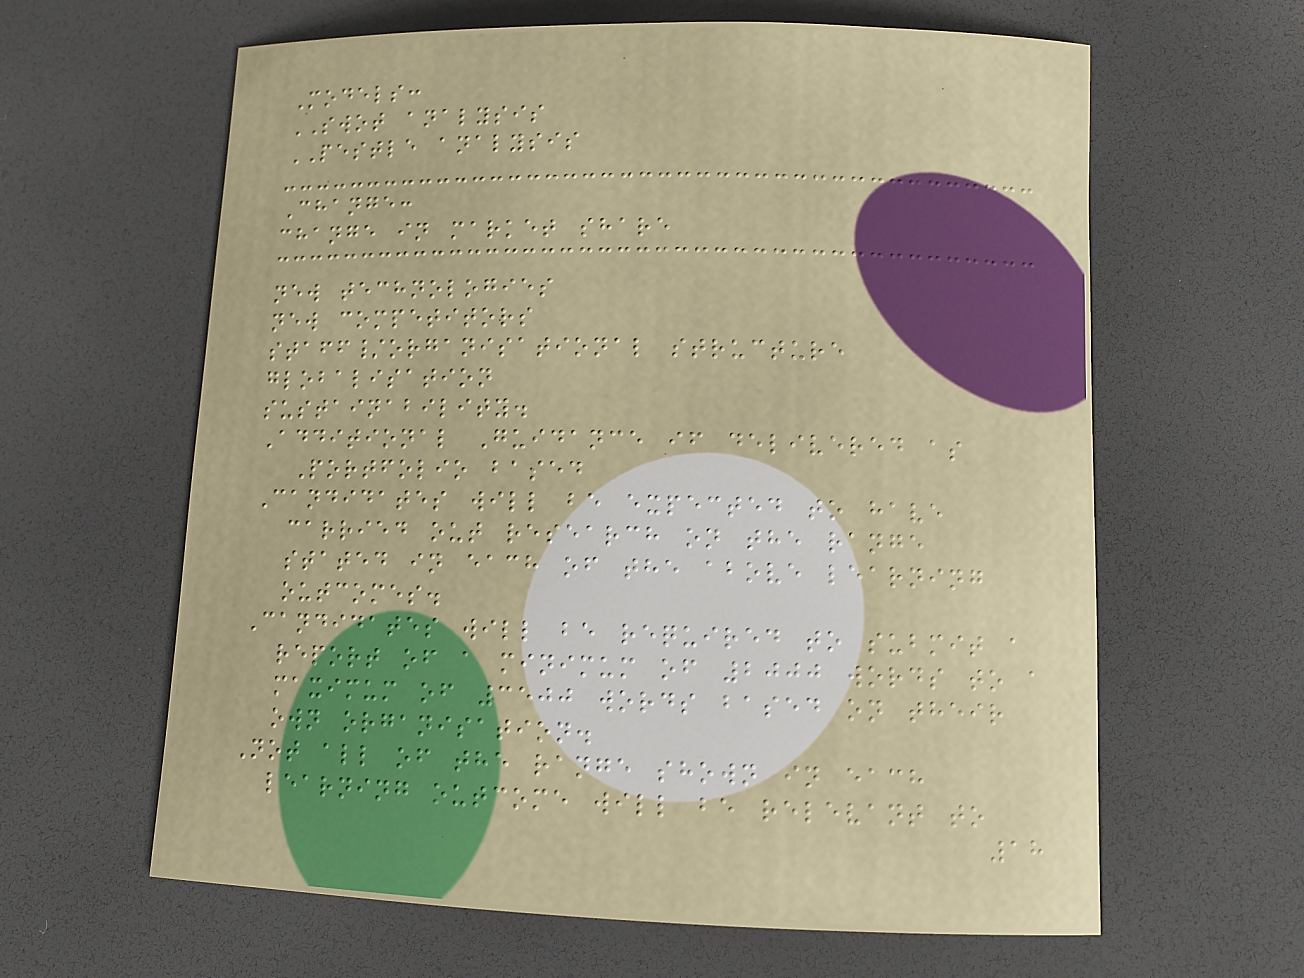Models:
SWOT analysis
PESTLE analysis
Change:
change in market share
new technologies
new competitors
staff/organisational structure
globalisation
sustainability.
Additional Guidance if delivered as
Portfolio based
Candidates will be expected to have
carried out research on the range
stated in each of the above learning
outcomes.
Candidates will be required to submit a
report of a minimum of 2000 words to a
maximum of 3500 words based on their
own organisation.
Not all of the range shown in each
learning outcome will be relevant to
18
